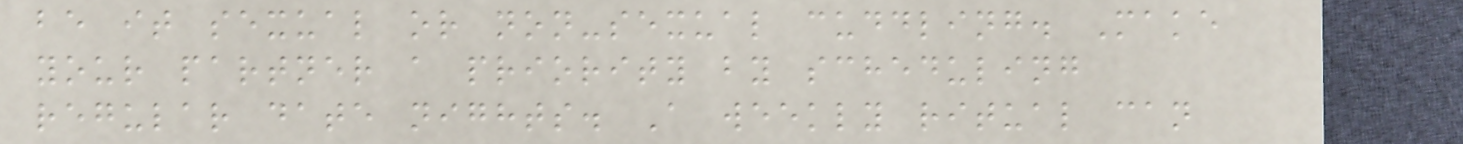be it sexual or non-sexual cuddling. Make
your partner a priority by scheduling
regular date nights. A weekly ritual can
